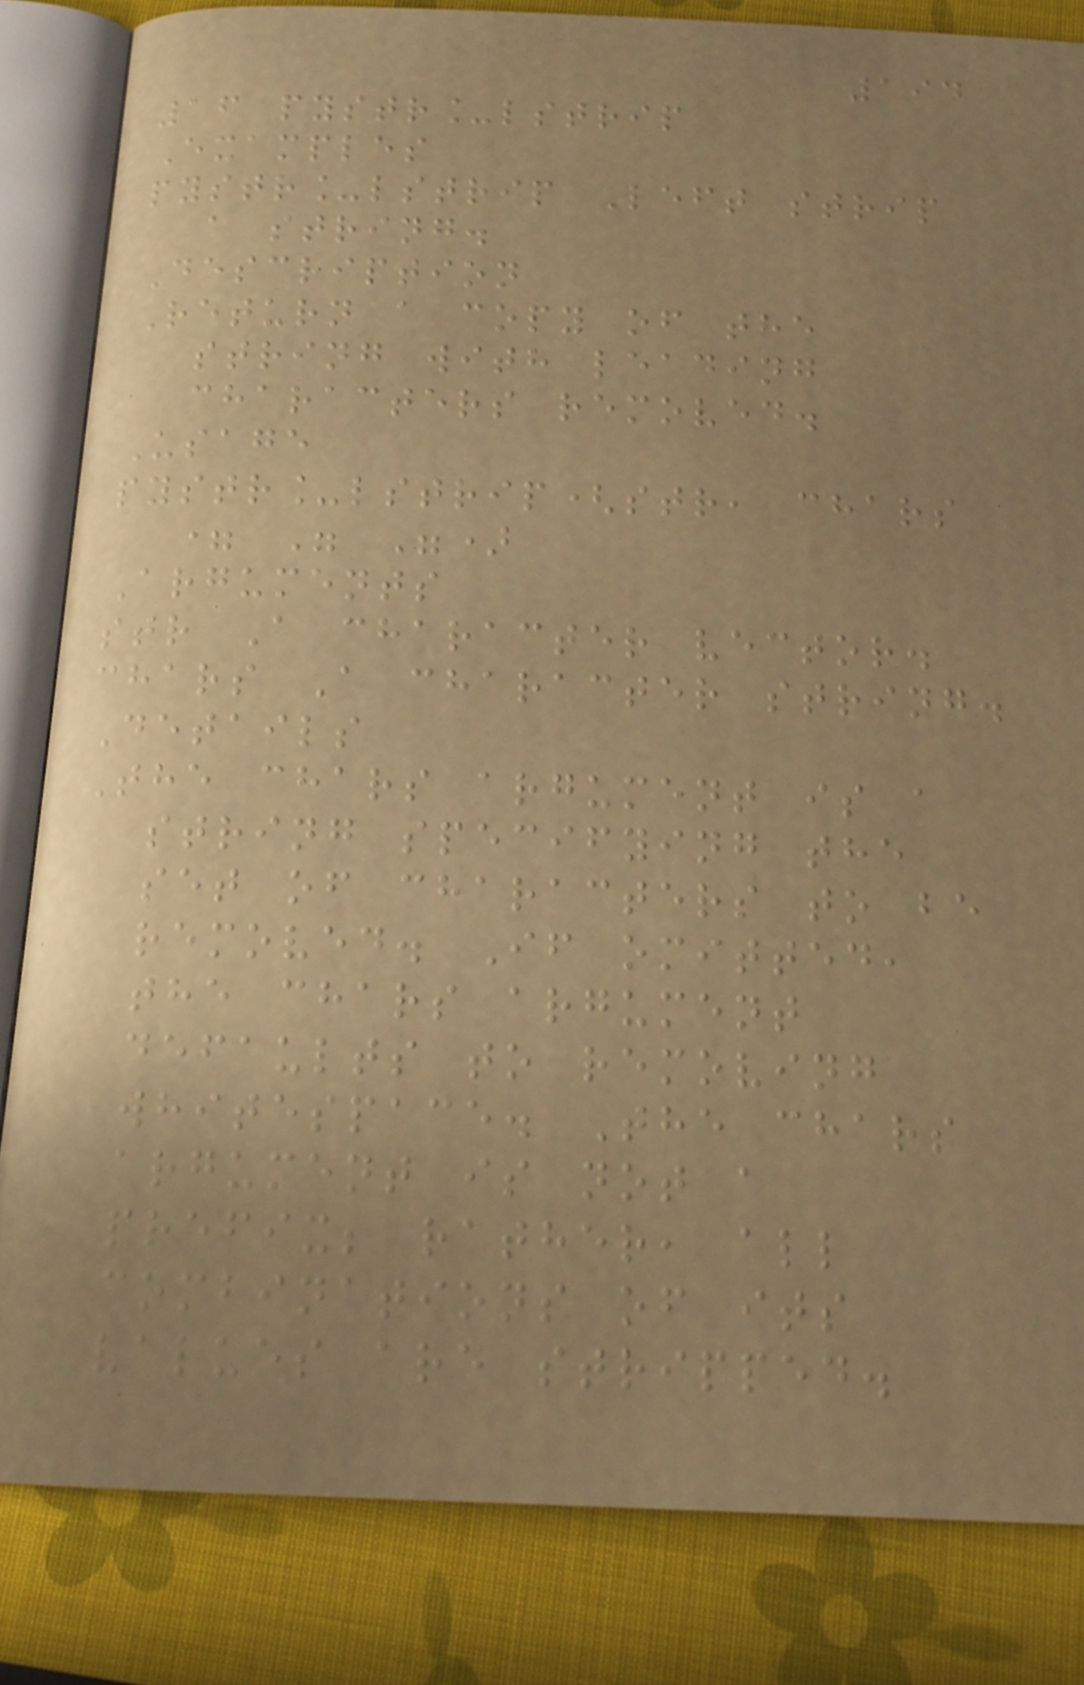194
16 pystr_lstrip
Examples
pystr_lstrip Left strip
a string.
Description
Return a copy of the
string with leading
characters removed.
Usage
pystr_lstrip(str, chars
= " ")
Arguments
str A character vector.
chars A character string.
Details
The chars argument is a
string specifying the
set of characters to be
removed. If omitted,
the chars argument
defaults to removing
whitespace. The chars
argument is not a
prefix; rather, all
combinations of its
values are stripped.
